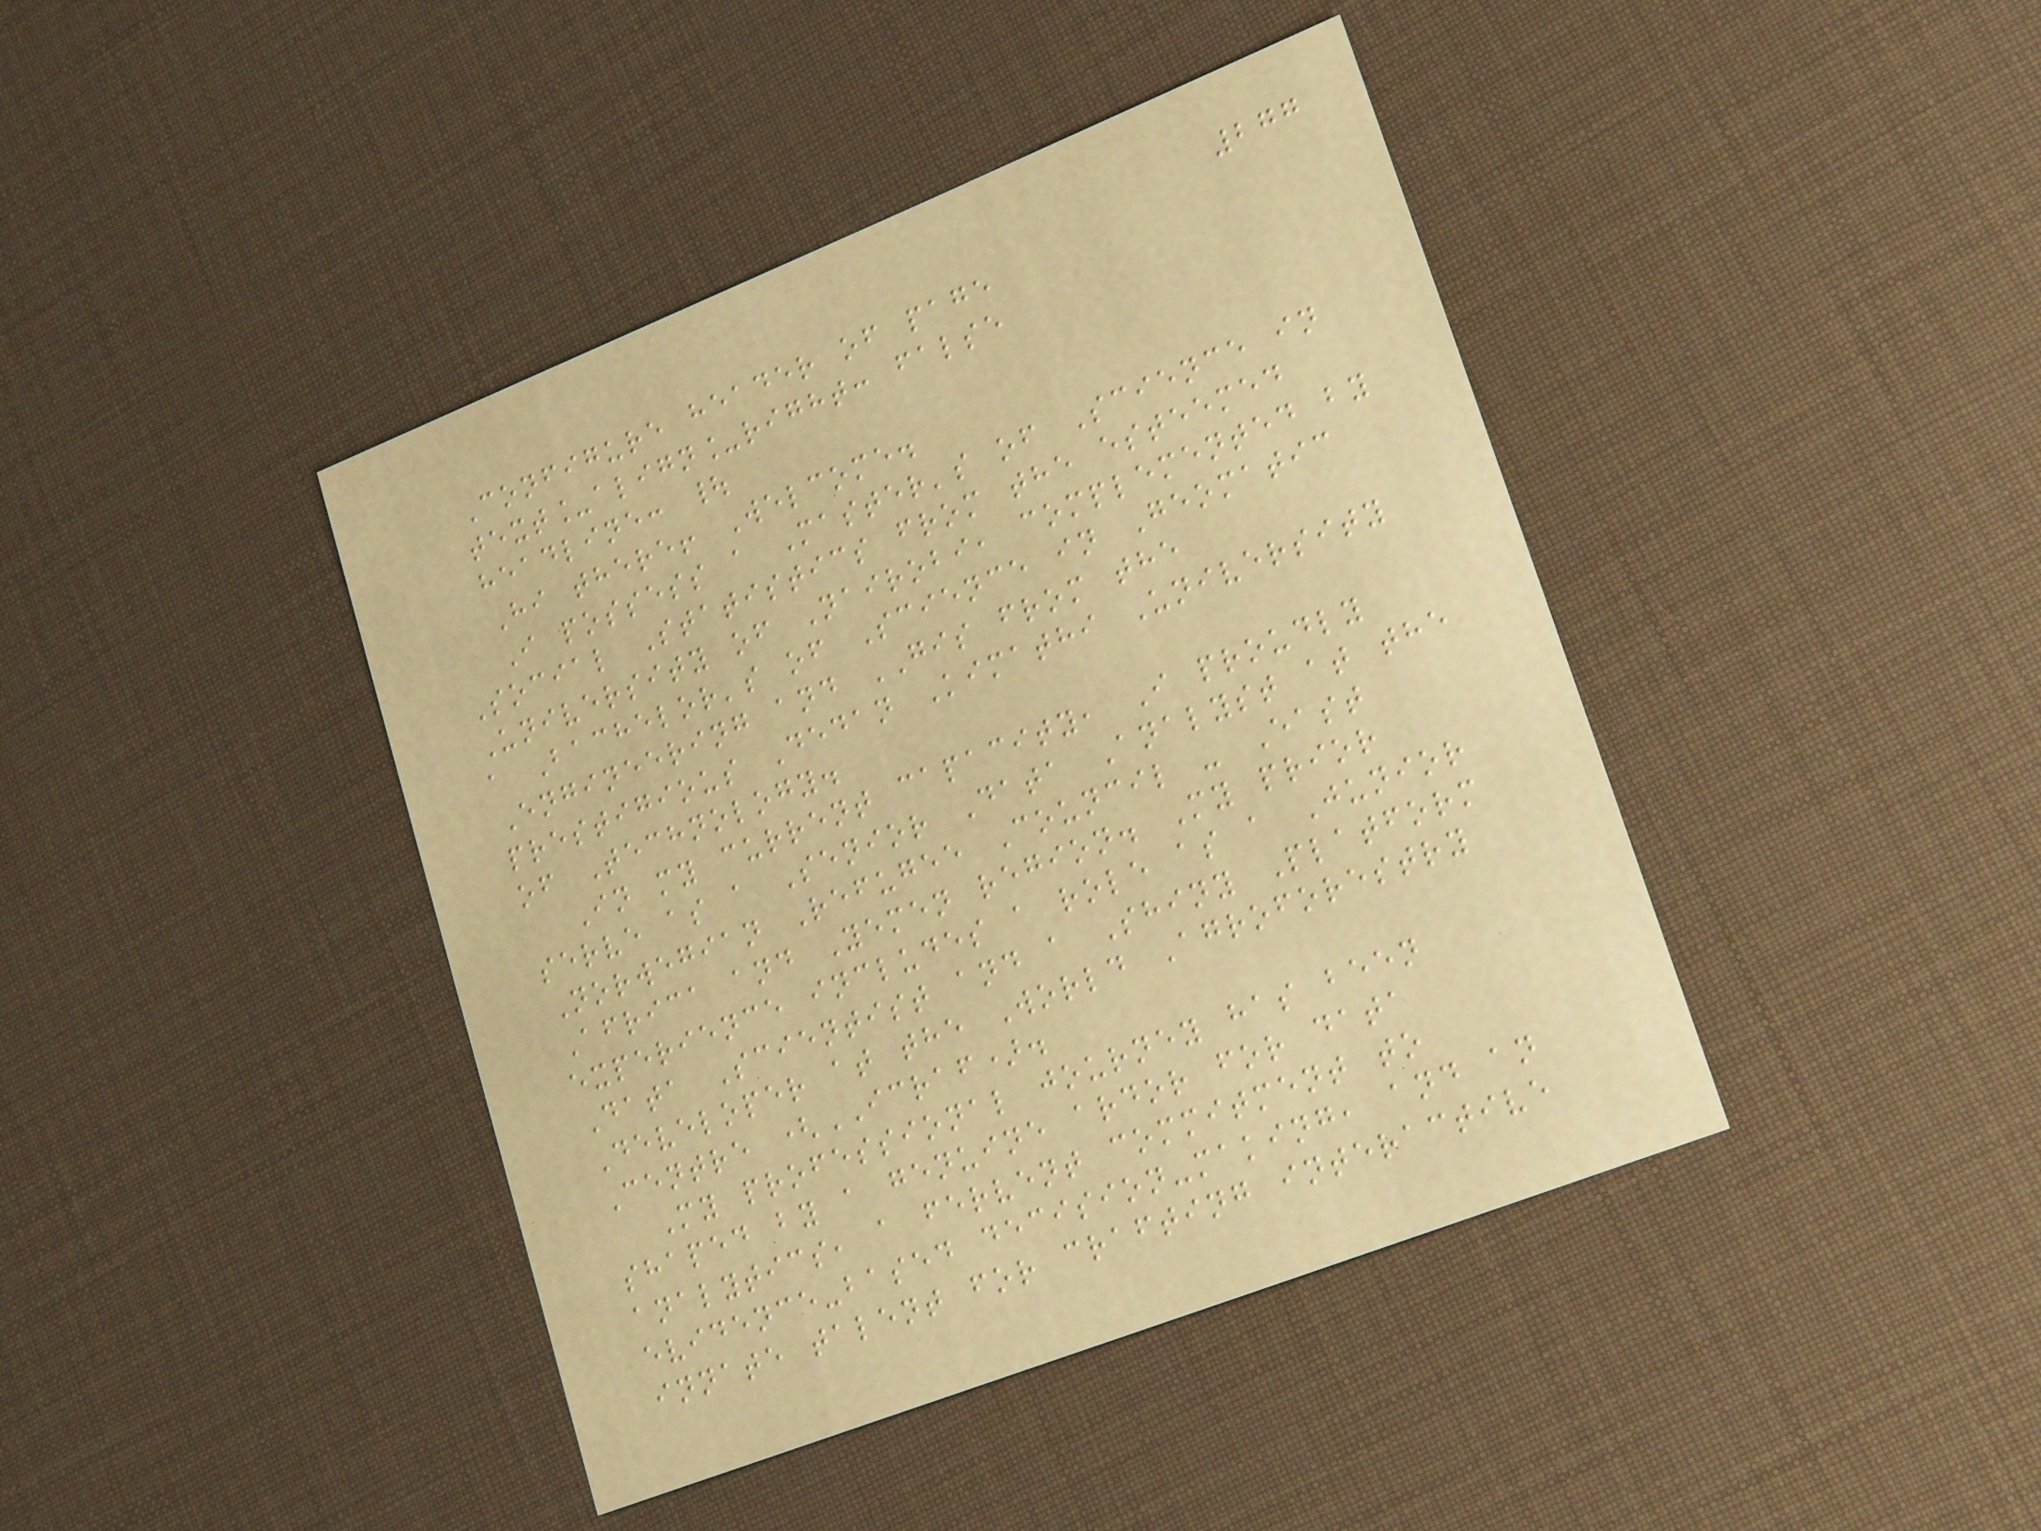277
Configure header of page
text_align_right: false
headline: |
Hi there! Welcome.
I possess a Master's of Science in
Social Statistics from the esteemed
University of Nairobi, complemented by
a Bachelor's of Science in Geomatic
Engineering and GIS from the
prestigious Dedan Kimathi University
of Technology.
In my current capacity, I proudly
serve as a Senior Data Analyst at the
Norwegian Refugee Council - East
Africa and Yemen region. My prior
experience includes a role as a Junior
Data Scientist and a Shiny Platform
Developer at the World Agroforestry
Centre (ICRAF).
My professional journey has been
shaped by a genuine ardor for data
analytics, a fervent commitment to
evidence-based decision-making, and an
innate talent for crafting interactive
